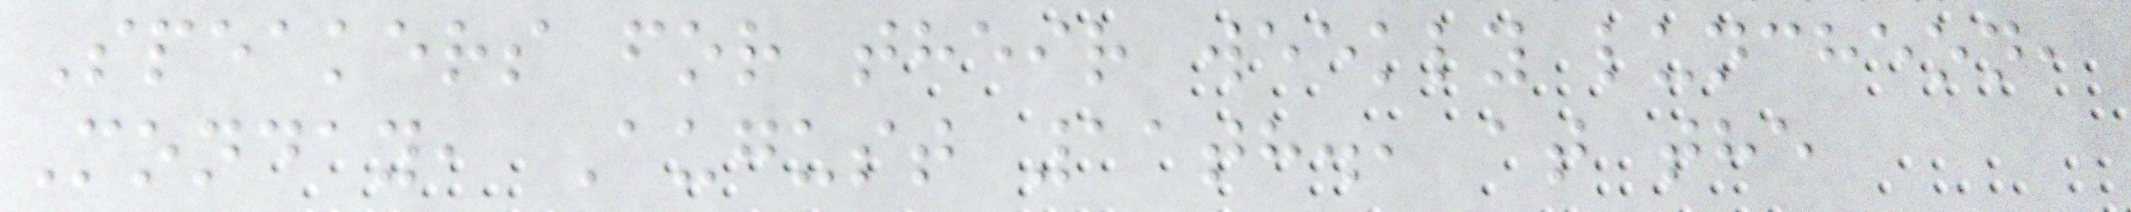Speakers for their weekly luncheon,
Monday, August 11th., at the
